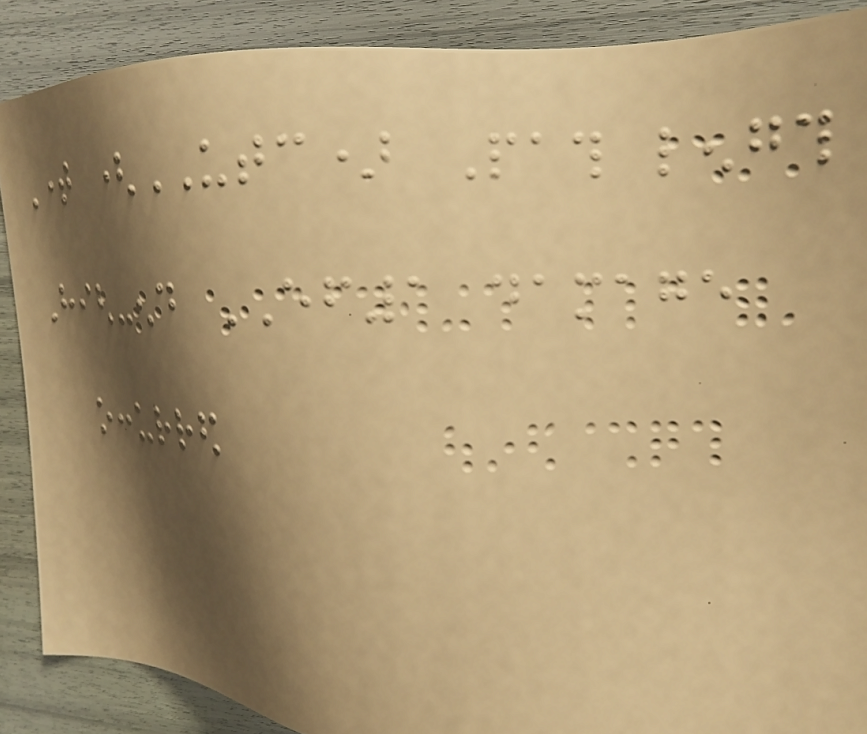Time (UTC) Path length
High-end EF1 damage
occurred
